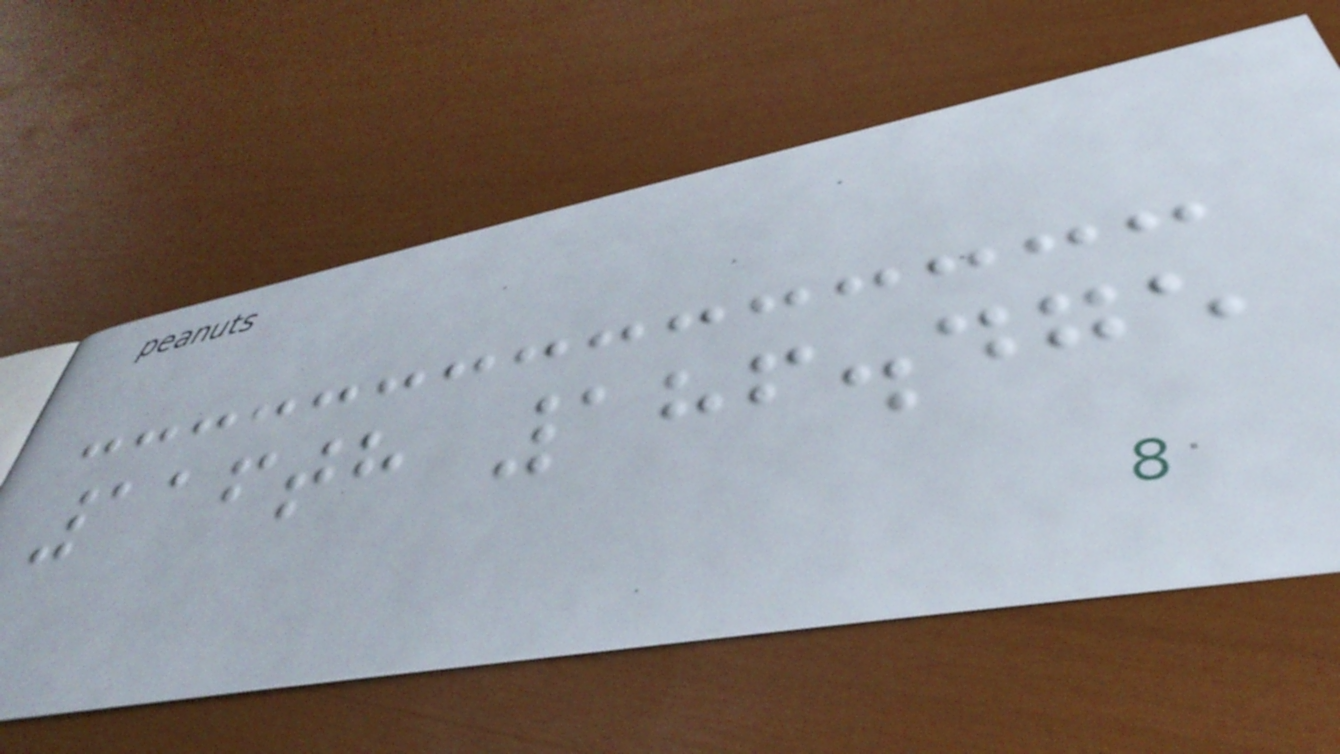116th 186.475
